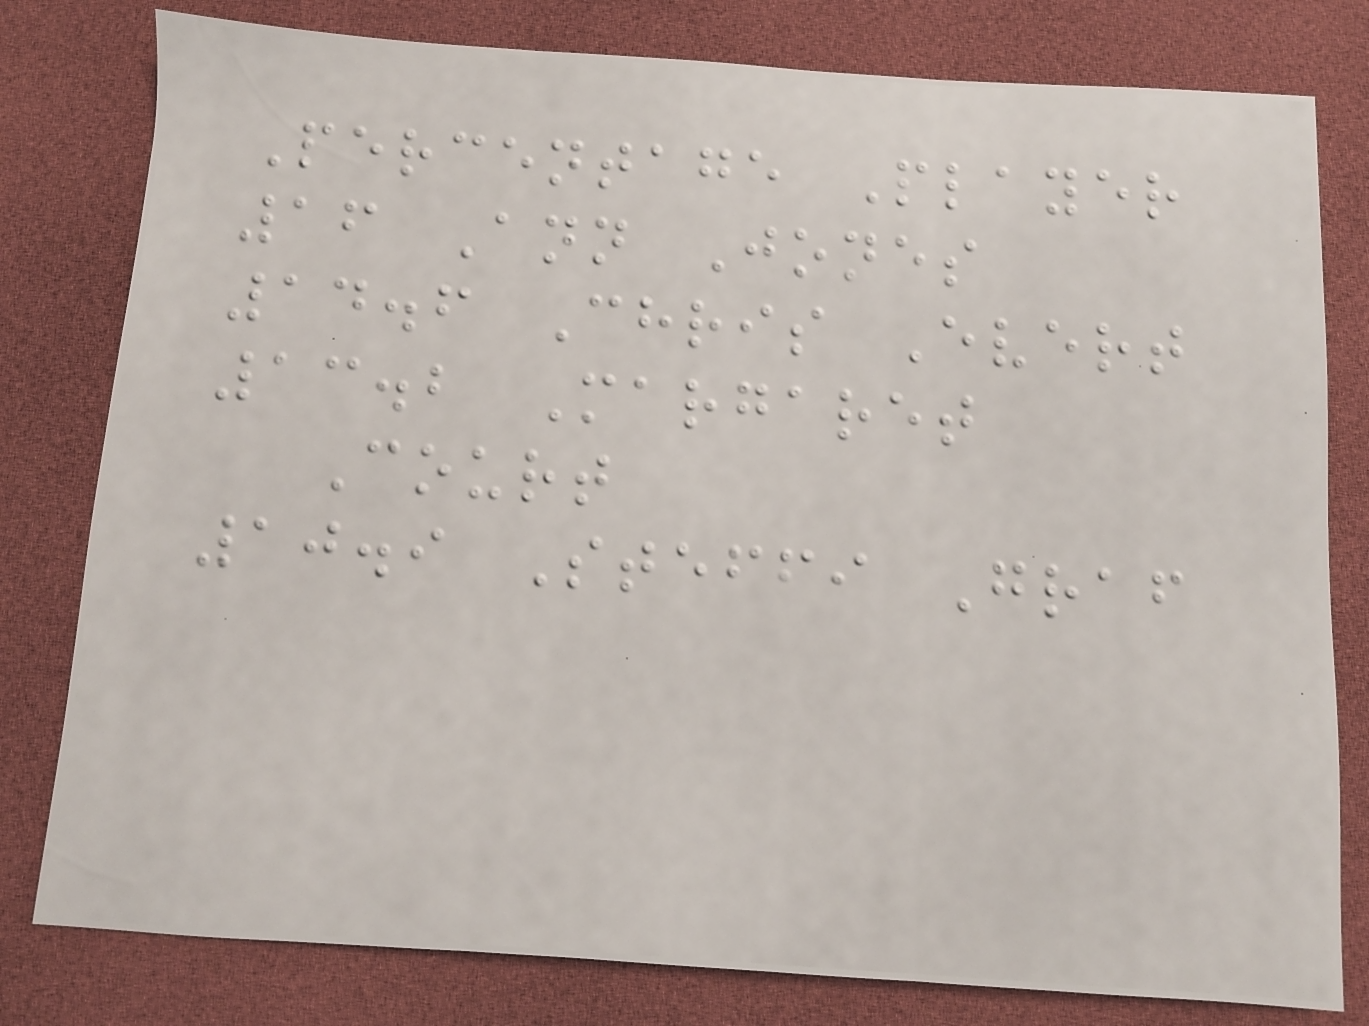Percentage Player
16 Ann Jones
14.6 Chris Evert
13.2 Margaret
Court
10.9 Steffi Graf
